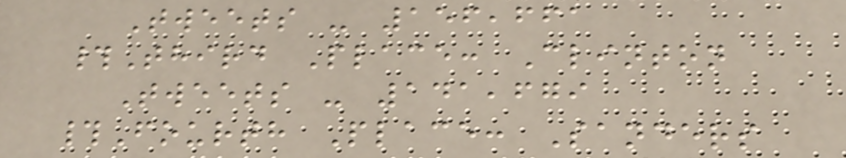Tweets - 156,661
#Third Place: Clinton
Tweets - 141,679
#Fourth Place: Sanders
